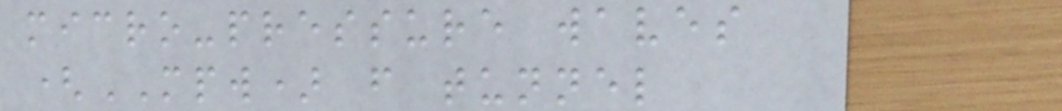micro-pressure waves
(MPW) from tunnel
